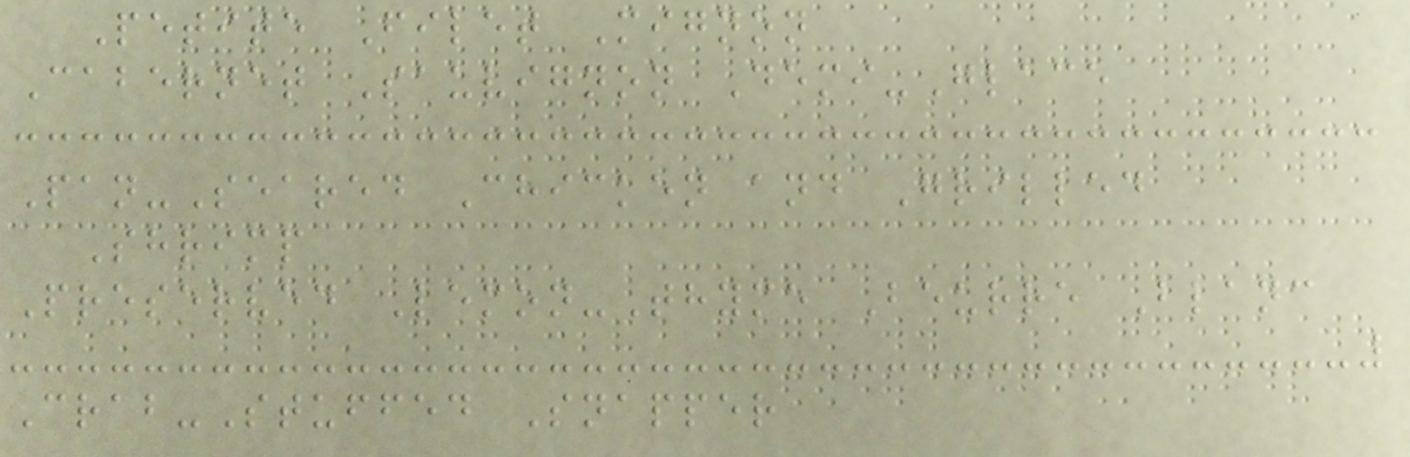Petite Filet Mignon
Cabernet Sauvignon Demi-Glace
Pan-Seared Chicken and Grilled
Shrimp
Preserved Lemon-Thyme Beurre Blanc
Crab-Stuffed Snapper
